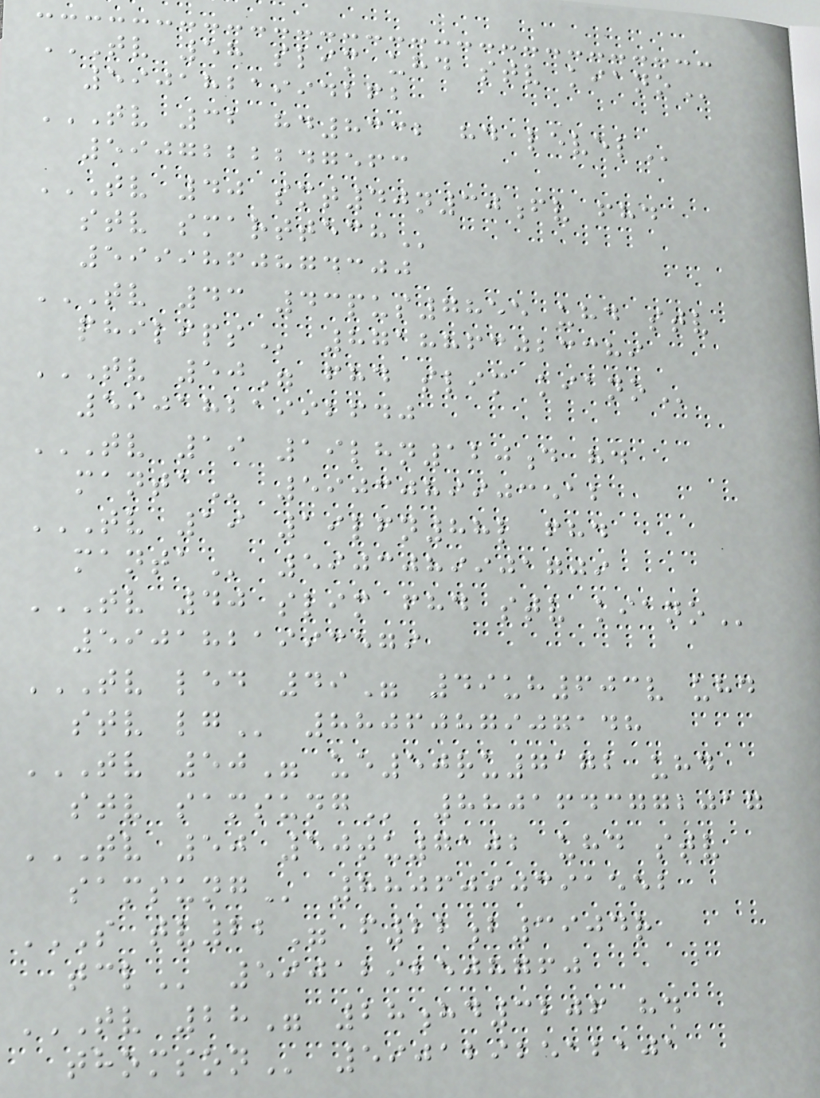TV 58 SLIM UHD STV KIANO
5901821994262
TV 32 HD8332 HD LEVEL
5907222247563
TV 40 SMT40N30FV FHD
STV SMARTTECH
5999860874300
TV 43 43PUS7855 UHD STV
PHILIPS 8718863023389
TV 50" FHD SLIM KIANO
5901821992640
TV 19 19LHN120D HD
MANTA 5903089903512
TV 19 19LFN88L FHD
MANTA 5903089901709
TV 40 SLIM FHD STV KIANO
5901821993579
TV LED 49" 49UH603V UHD
STV LG 8806087907148
TV 50" UE50RU7172 UHD
STV SAMSUNG 8801643772017
TV 50 50TU7102 UHD STV
SAMSUNG 8806090391552
S TV22" F22B3904R
TCL 5901292508760
TV 28" 28HD3206 HD
THOMSON 5901292512101
